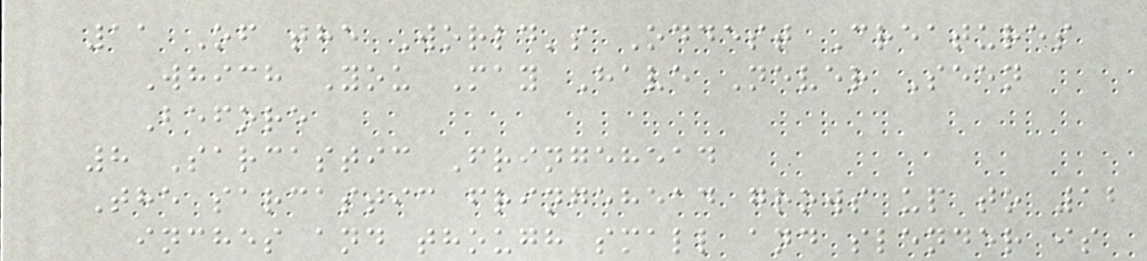11 Of the World's Oddest Creatures
Which You May Have Never Seen
Before
8 Sarcastic Fringehead
The sarcastic fringehead grows up to 12
inches and though small and slender is
